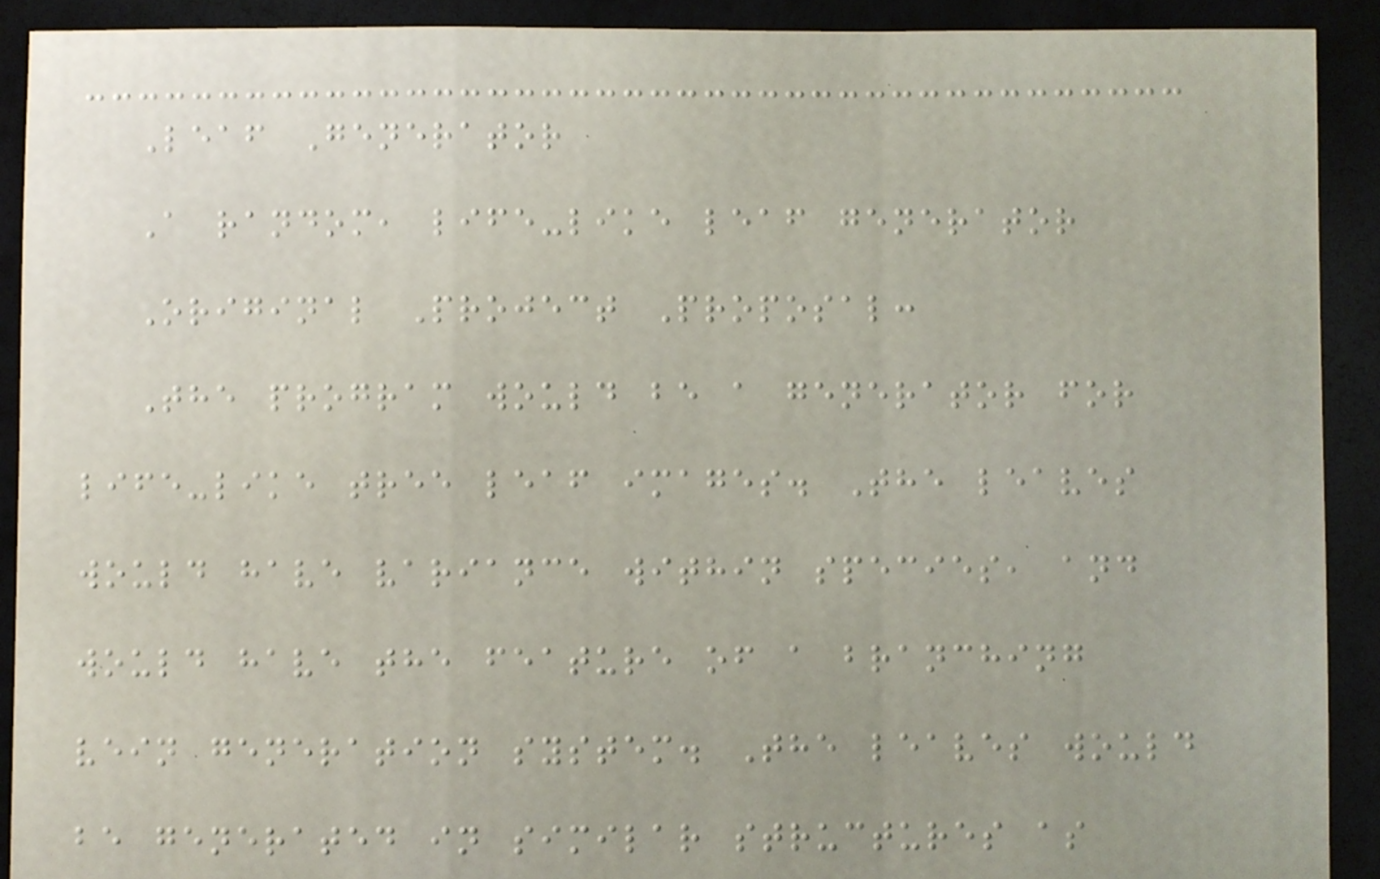Leaf Generator
A random, life-like leaf generator
Original Project Proposal:
The program would be a generator for
life-like tree leaf images. The leaves
would have variance within species, and
would have the feature of a branching
vein generation system. The leaves would
be generated in similar structures as
